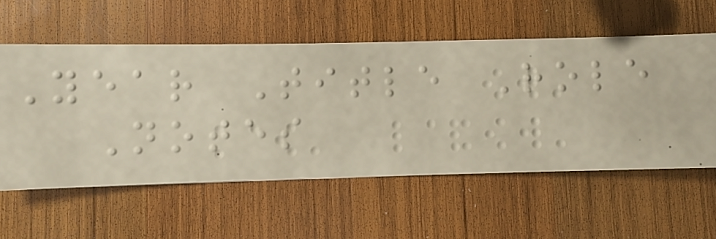Year Title Role
Notes
